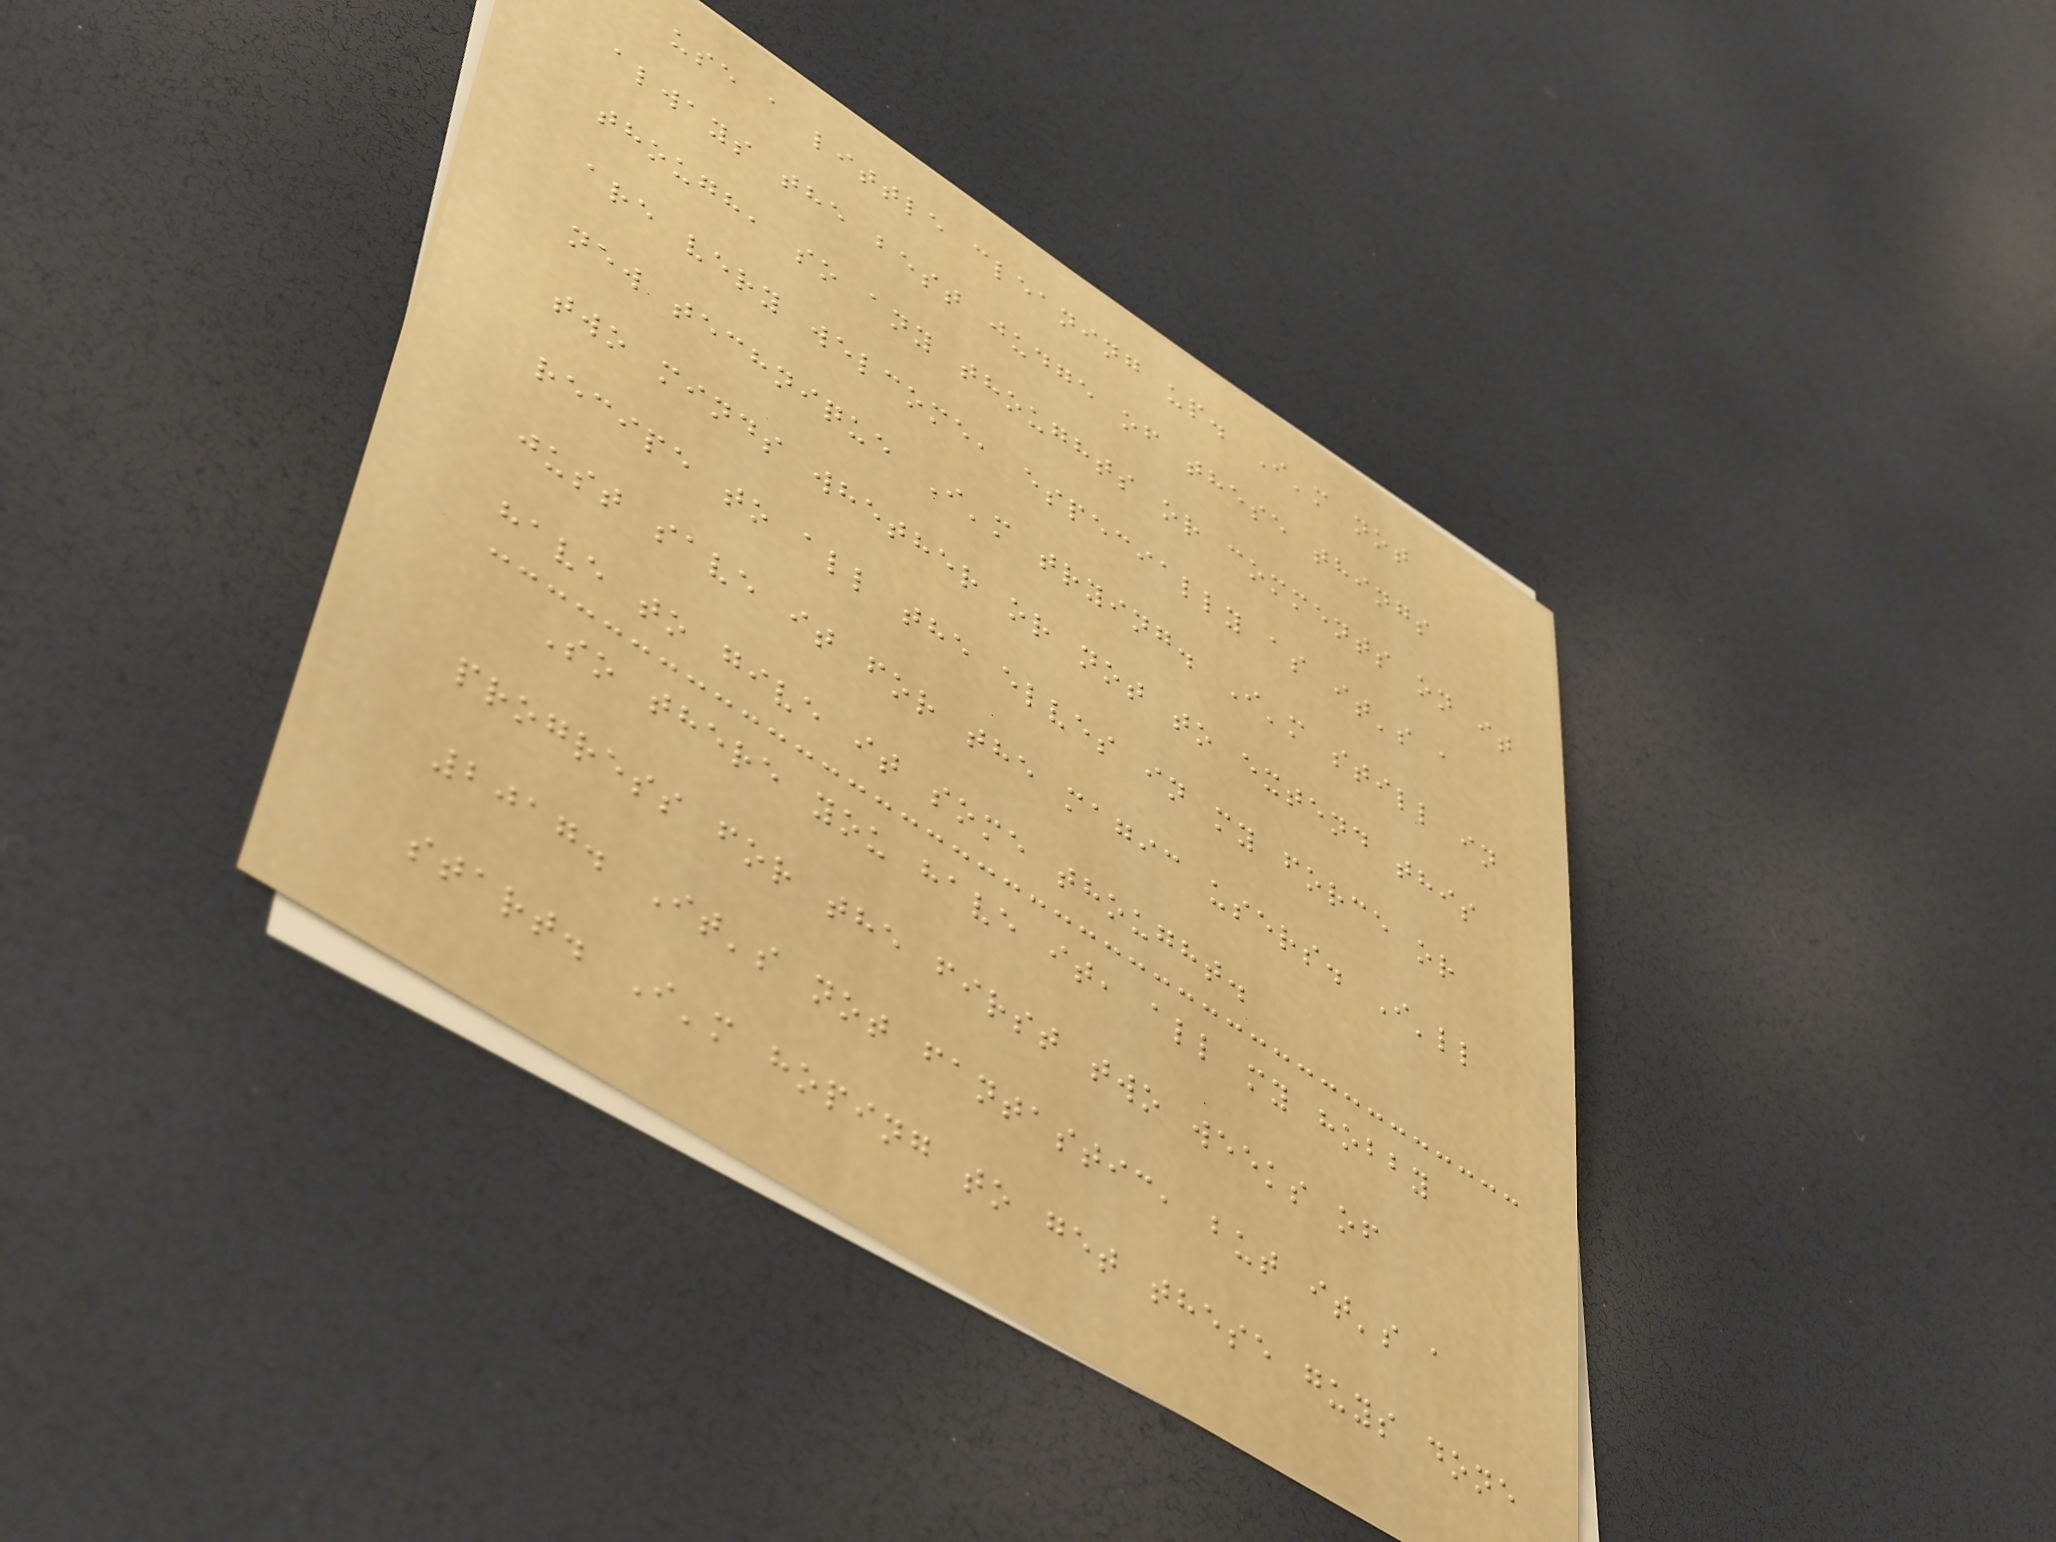use a little cleaning up. I'm not
always the best judge of these things
though, so any thoughts or comments on it
are very welcome, especially as it's a
new technique I'm trying. I'm still in
two minds whether or not to extend this
recipe to all the elves in my force or
just save it for the magic users. I'll
have to give it some thought.
So there you have it, all my hobby
progress for the first two weeks of
2017. It's not fantastic, but it's a
start. I'm hoping to get these guys done
